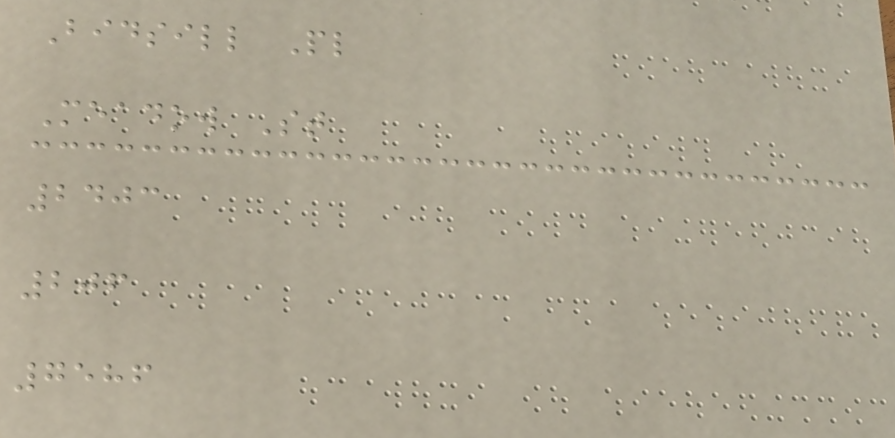Bidsill Pl
Meadow St
2403
206
7586
